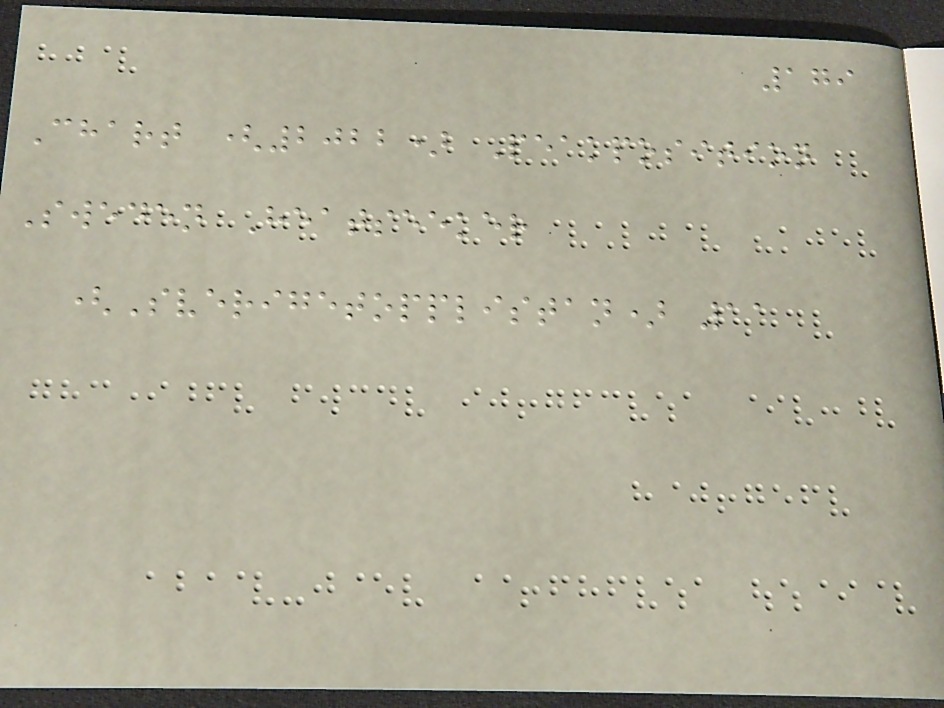179
Chart (2022) Peakposition
Sweden Heatseeker
(Sverigetopplistan) 11
